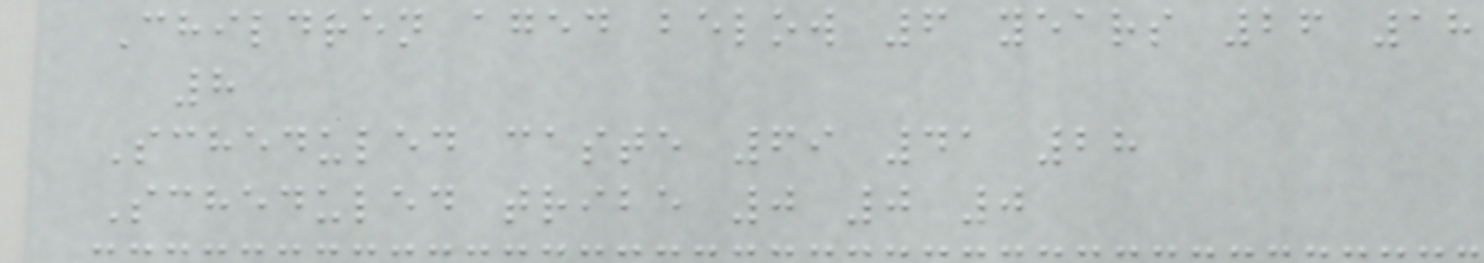Children aged below 6 years 26 18
8
Scheduled caste 69 41 28
Scheduled tribe 0 0 0
